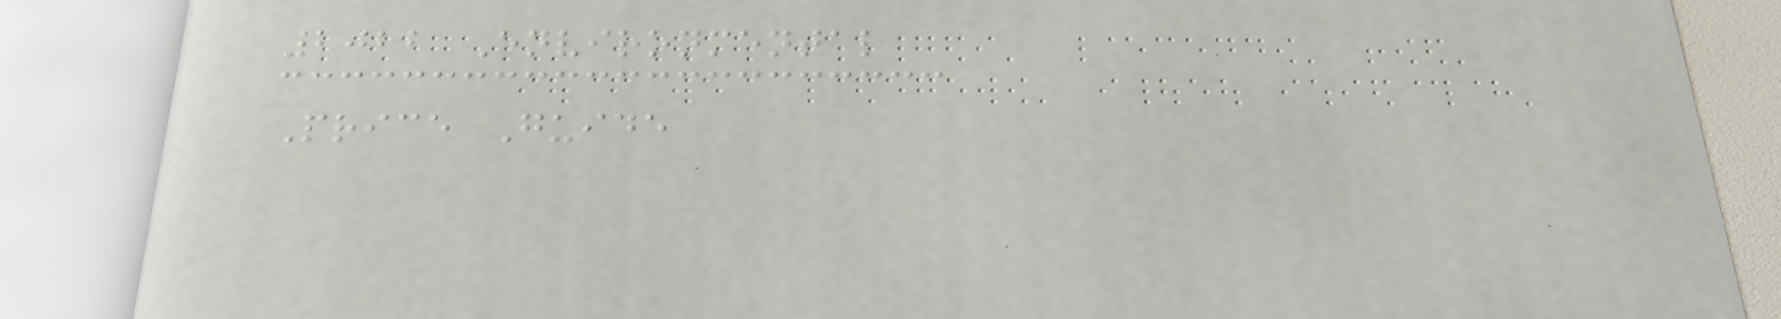2022 Environmental
Price Guide
